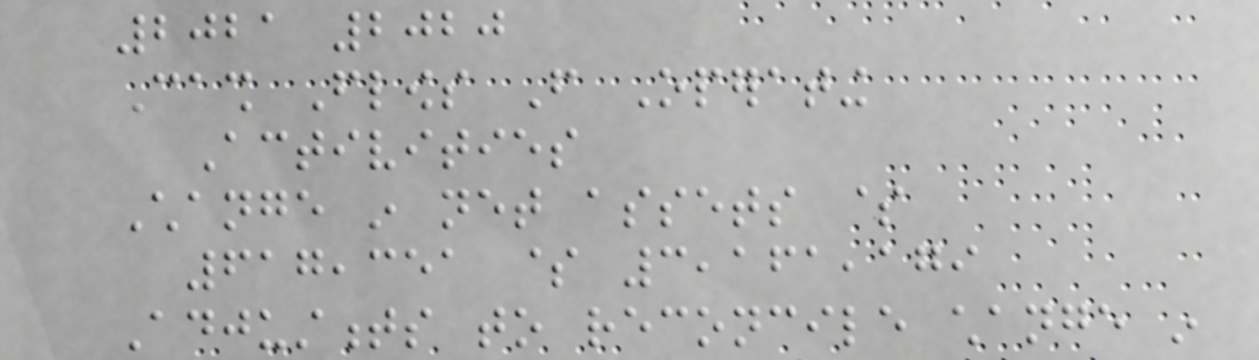2021 2020
Cash Flows From Operating
Activities
Change in net assets $
617,351 $ 3,161,179
Adjustments to reconcile change in
